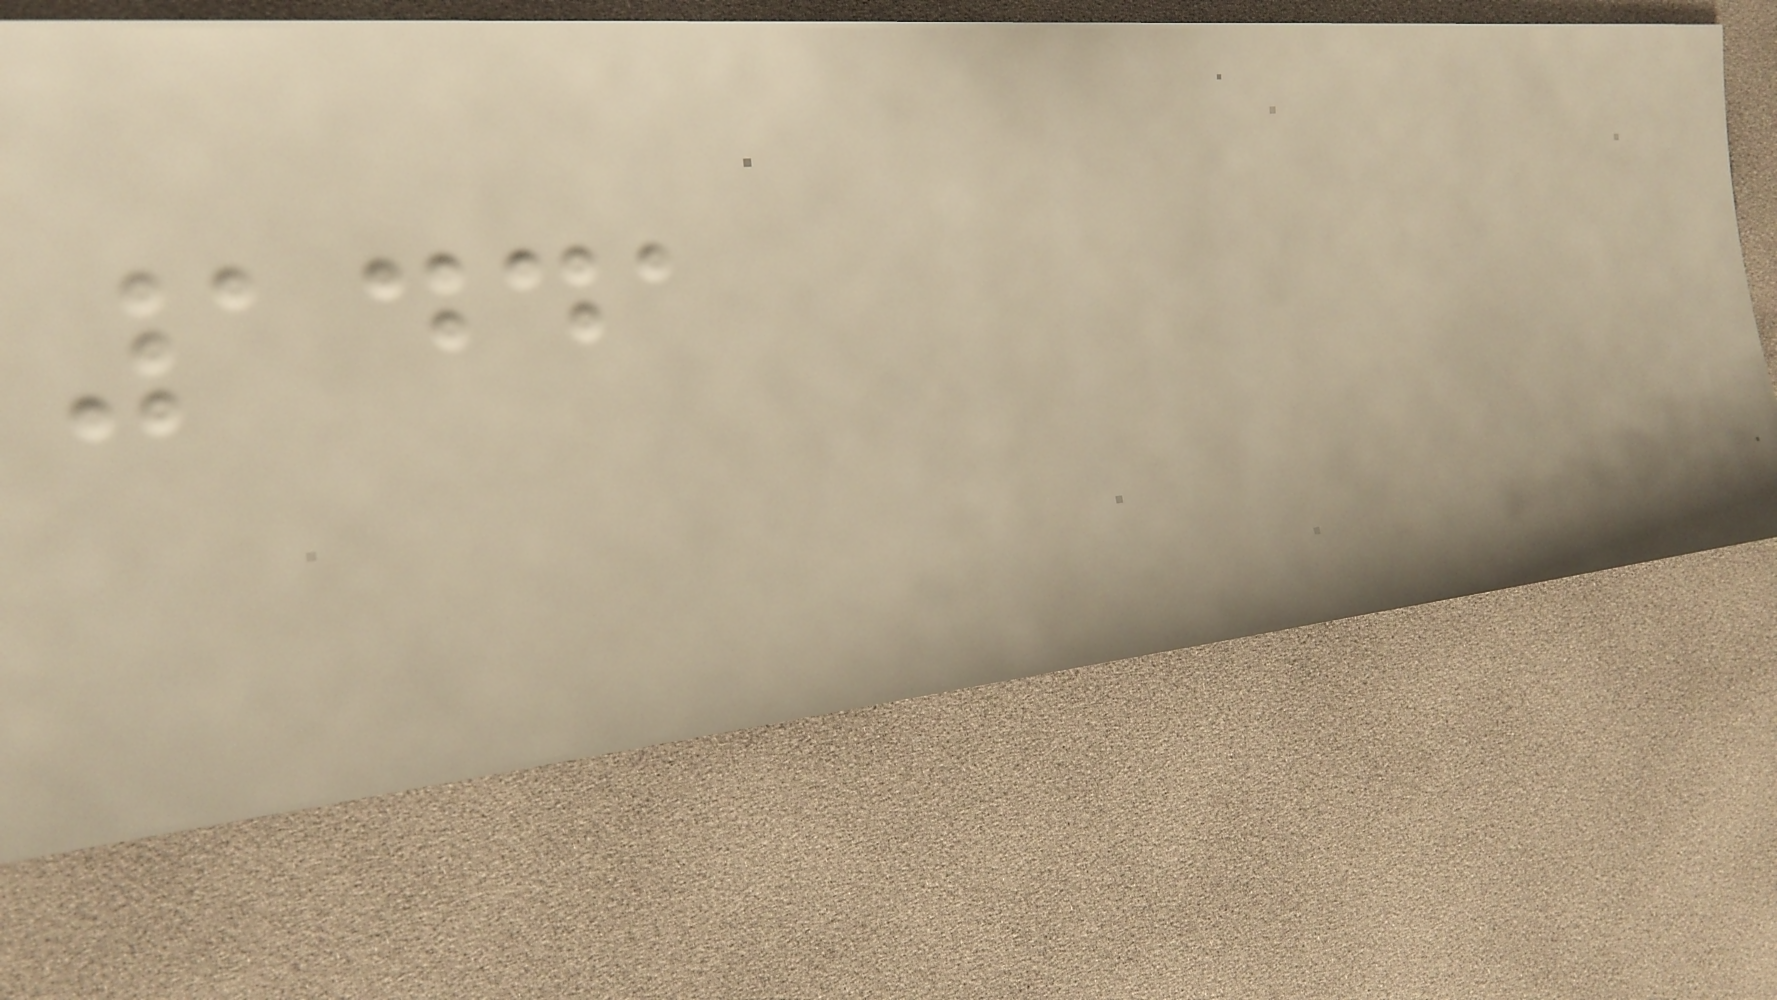1441
